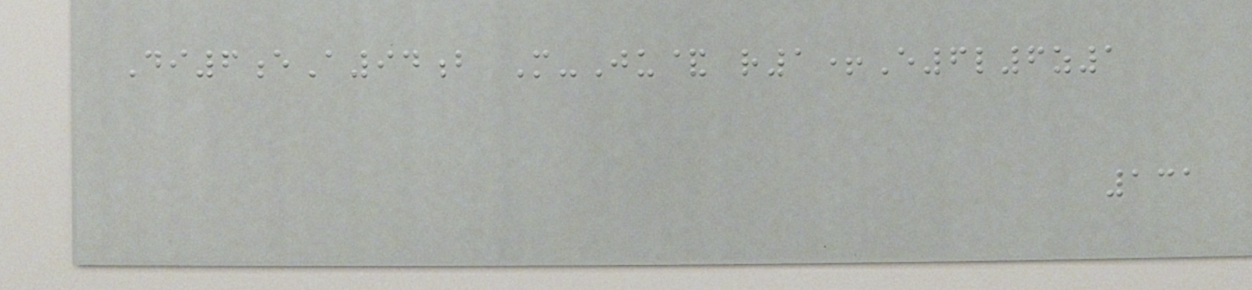Di6eA94b M-Ju& r1+E6l6z1
131
